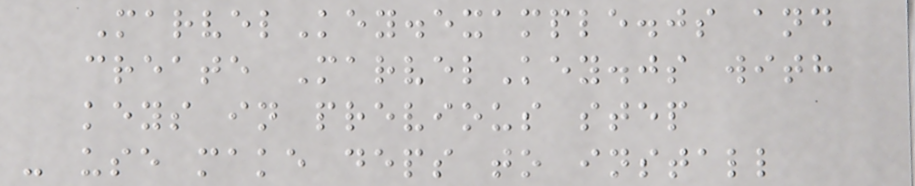MarvelKey.example.js and
create MarvelKey.js with
keys in previous step
- use make deps to install
